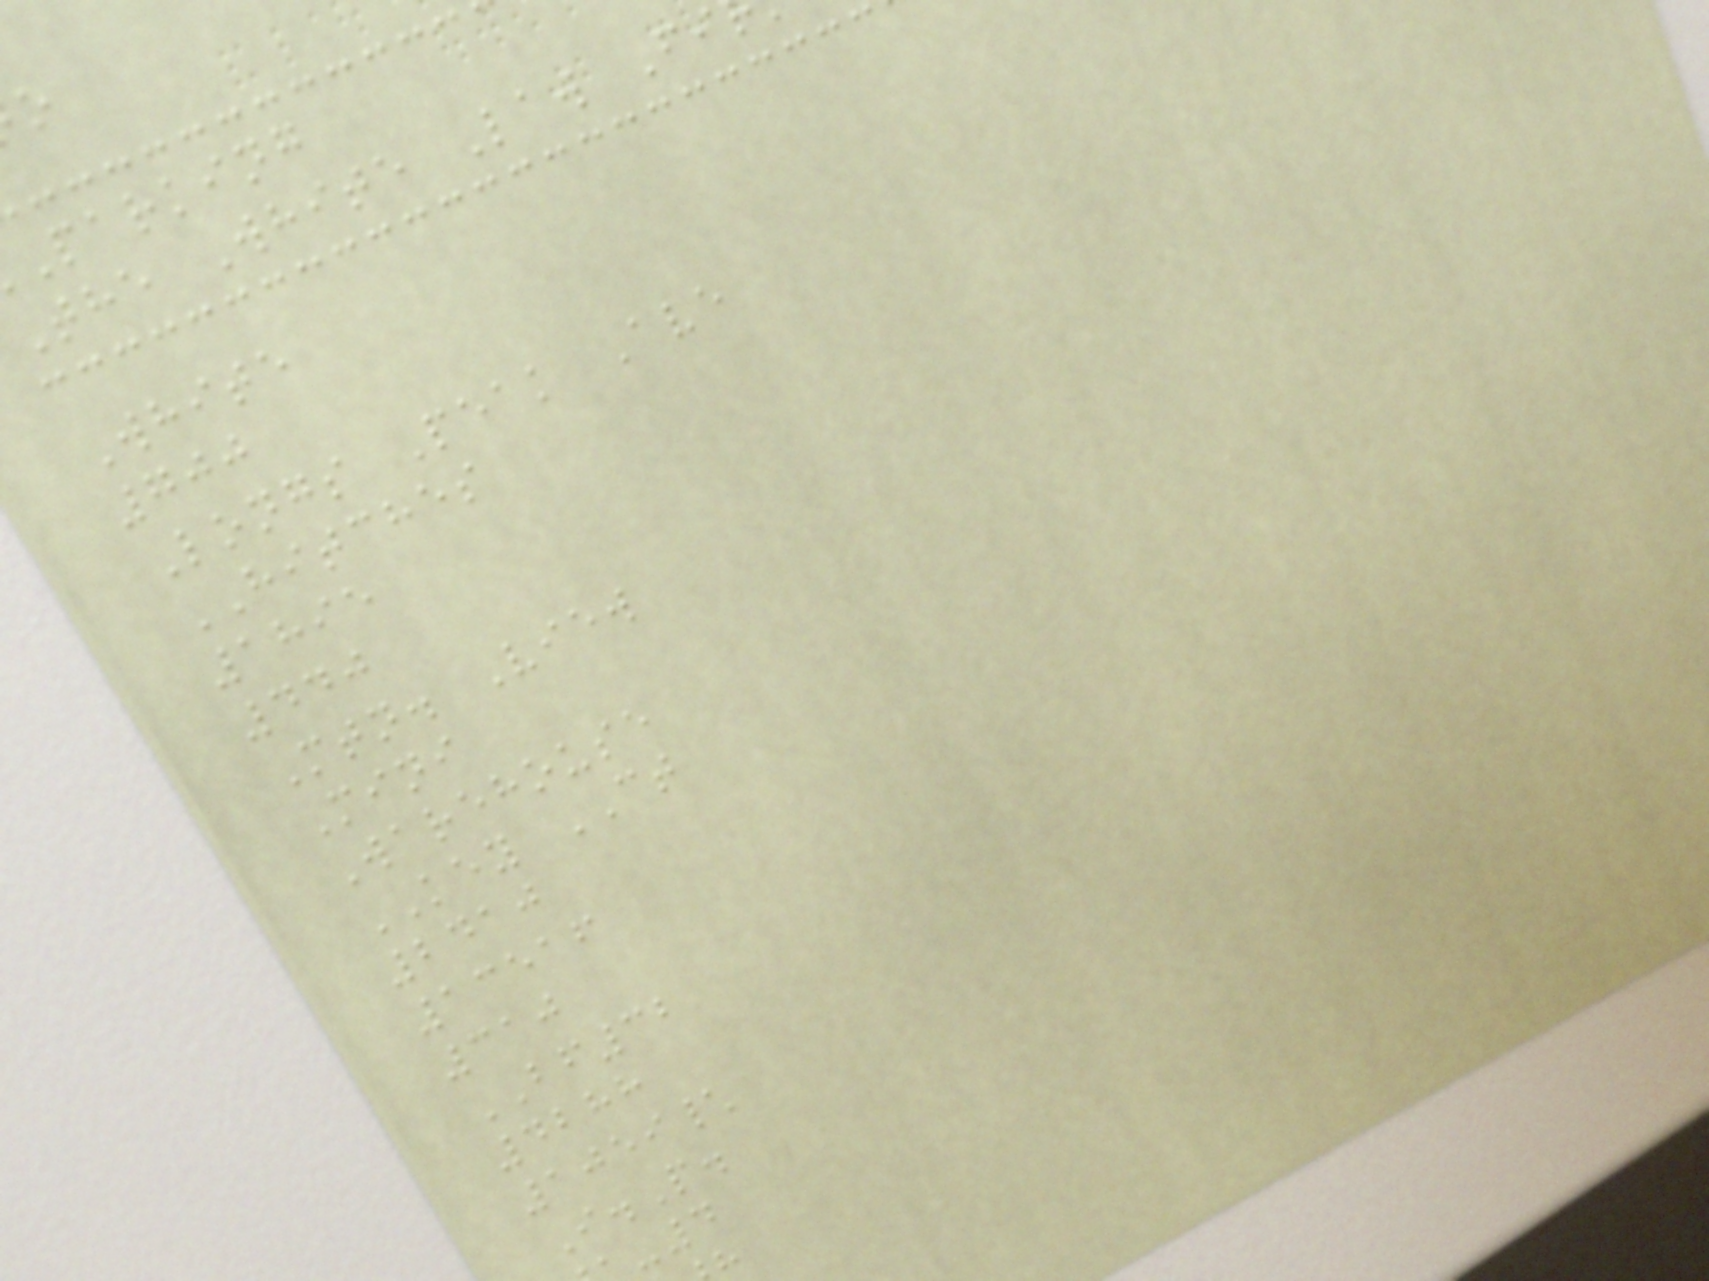parking
The White Law Fi
White
700
Longs Peak Ave
HITCHES
1895
440
Mtn. View
Mini
Warehouse
KEY CT
2410
13516
310
BF32
4288
1059\
I.P.
